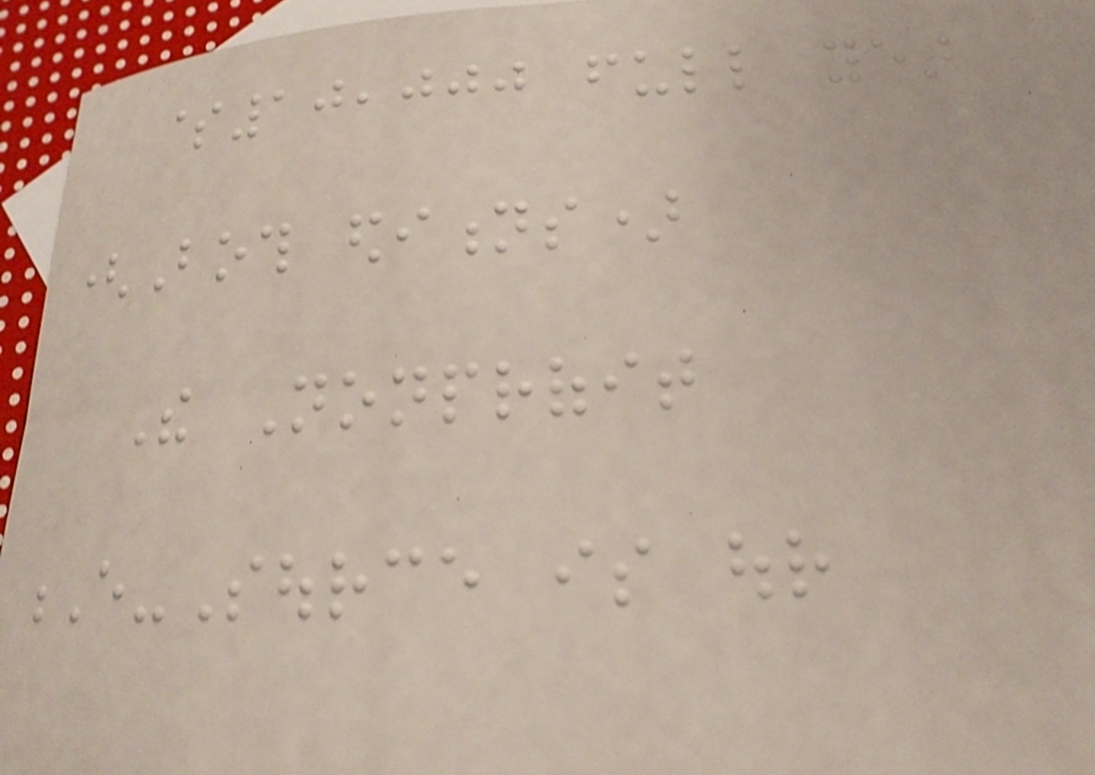$10,000 full year
(Both editions)
The Nonprofit
E-Source is our
